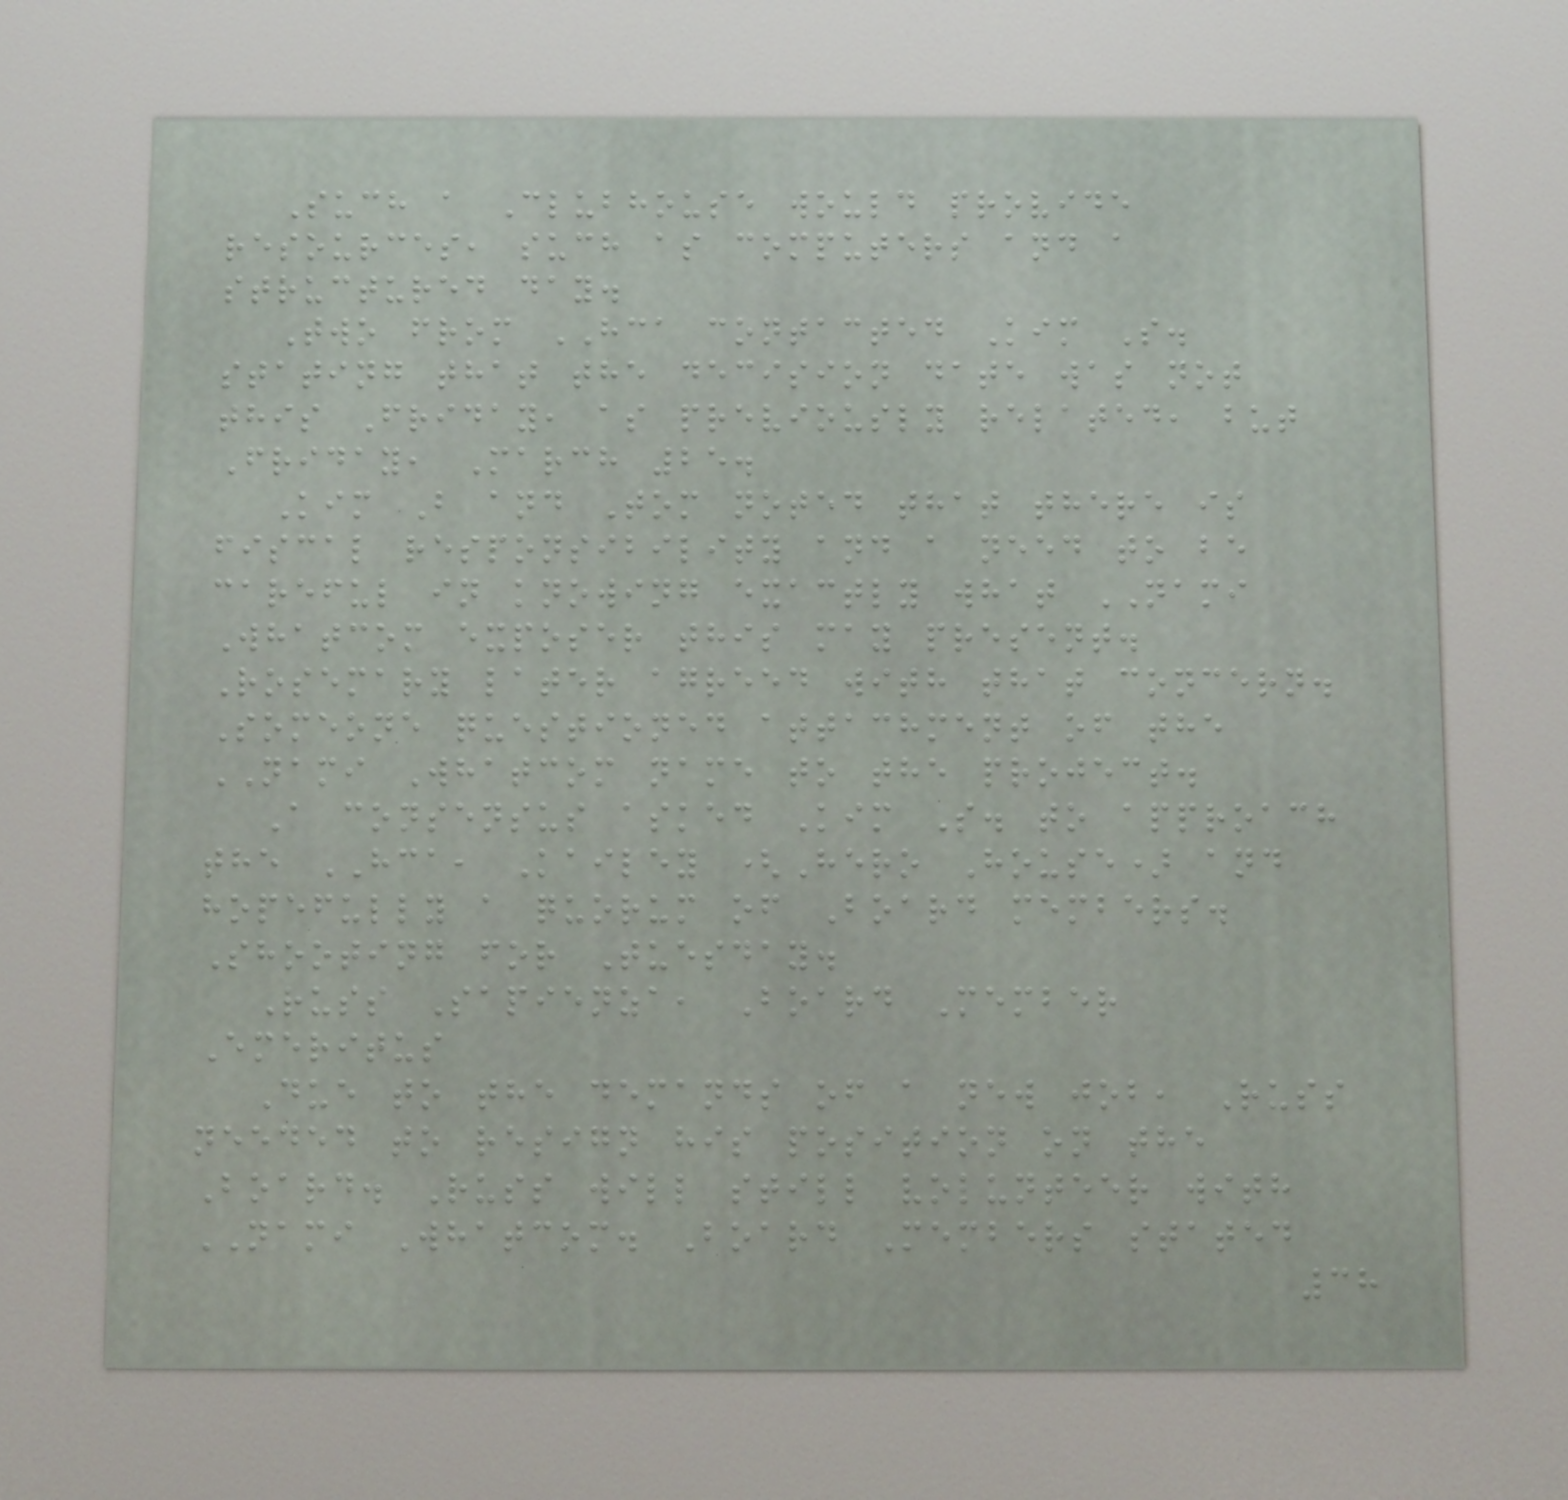Such a Clubhouse would provide
resources, such as computers and a
structured day.
Two from HCA contacted Kim S.
stating that the decision date was not
this Friday, as previously related, but
Friday, March 25.
Kim B and Tom noted that there is
fiscal responsibility and a need to be
careful in knowing exactly what NAMI
Whatcom exposer this may present.
Rosemary later agreed with that concern.
Someone questioned attachment of the
NAMI Whatcom name to the project.
A consensus asked Kim S. to approach
the HCA, Kailey (Hero House) and
hopefully a quorum of Board members.
Shooting for Tuesday.
Russ Sapienza, Board Member
Emeritus
Due to the demands of a new job, Russ
needed to resign his position on the
Board. Russ will still volunteer with
NAMI Whatcom. Board Members stated
38
